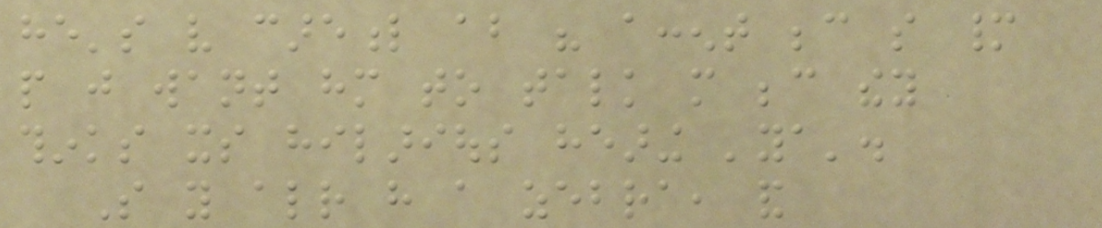he's very careful about his accent because so many
people just want him to talk more because they
thinks its hilarious hearing 'ya'.
So you already have a zebra, and
